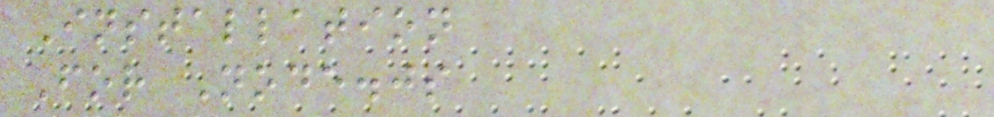Installation
For Node.js
